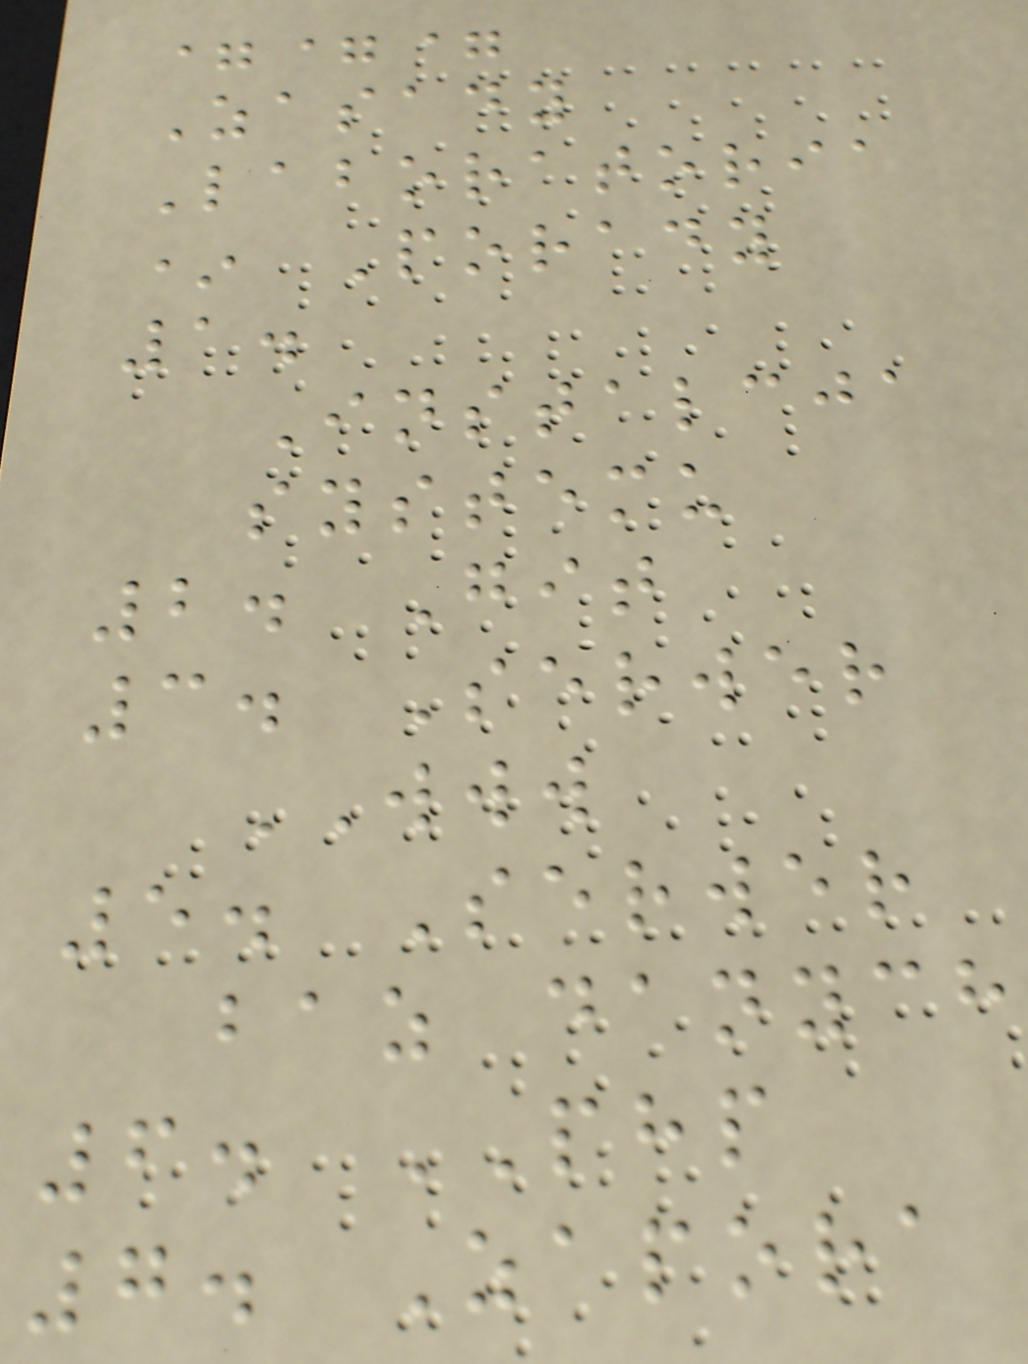===
Zasady
Laboratoria
* Porady
1.
Instalcja
systemu
2. Git
3. Serwer
WWW
5. Serwer
baz danych
6. PHP
7. Zapora
